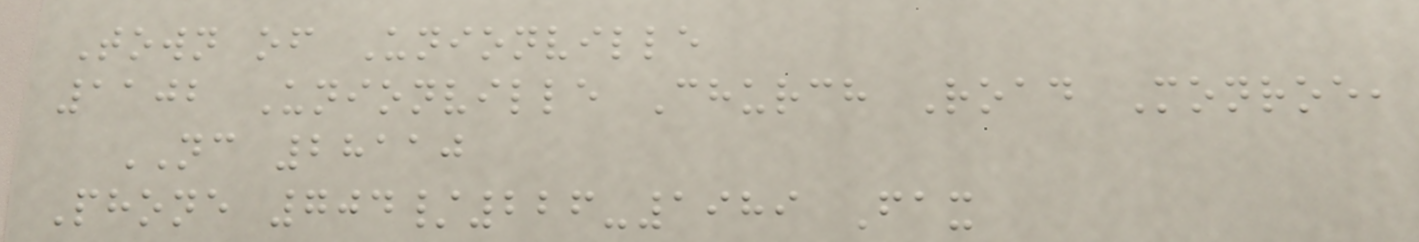Town of Unionville
1102 Unionville Church Road Monroe,
NC 28110
Phone 704/226-1989 Fax
